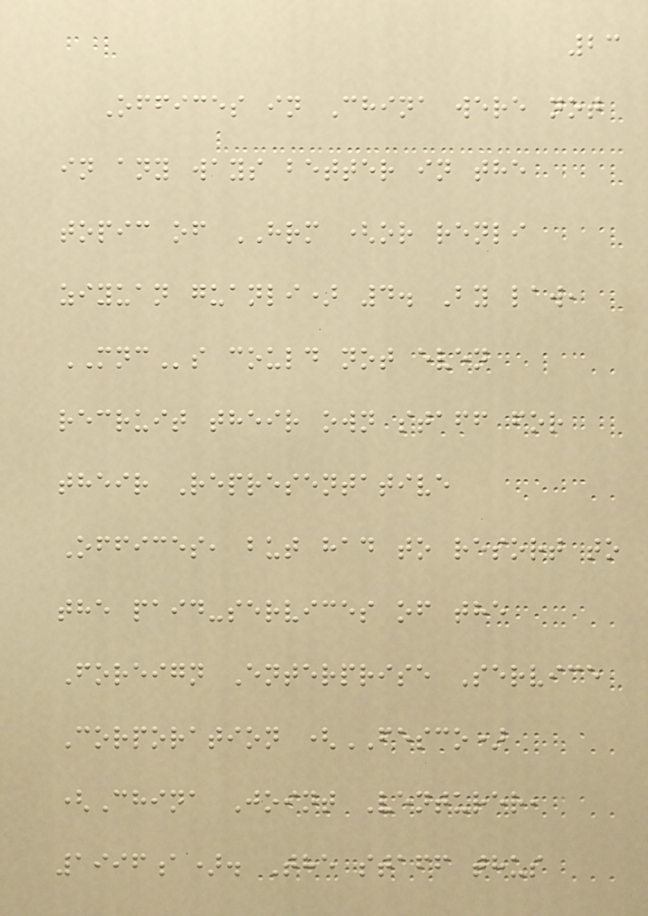23
Offices in China were not
in any ways better in the
topic of HRM (or renli
ziyuan guanli) 4. By law,
MNCs could not even
recruit their own staff for
their Representative
Offices, but had to resort to
the paid-services of the
Foreign Enterprise Service
Corporation (FESCO)
(China Joint Venturer,
1996a). The staff thus
